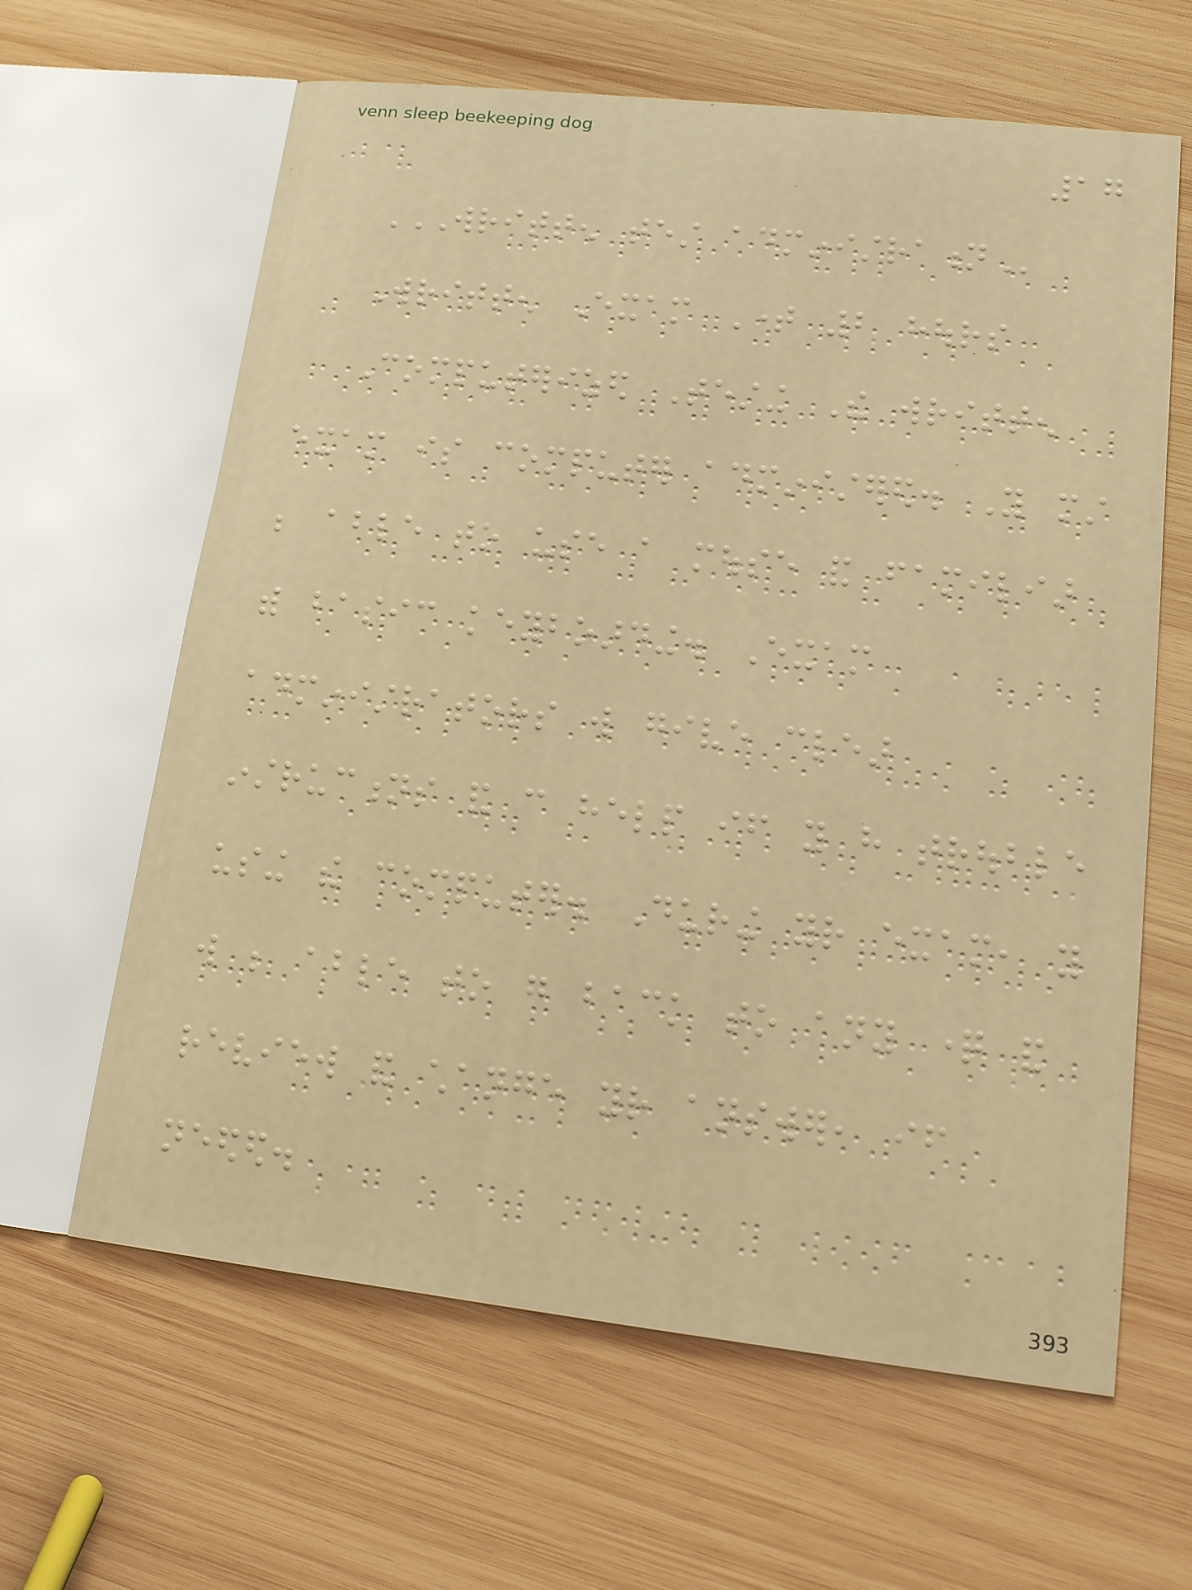17
WRITTEN TEST ADMINISTRATION
Written Exam Time 2 hours
Computerized Testing The written
exam is computer administered. You must
be able to use a mouse and familiar
with basic keyboarding. Exam
administrators will give clear
instructions and can help if you have trouble
using the computer. During your exam, you
will be able to go back to any question and
review and change your answer, if
needed.
